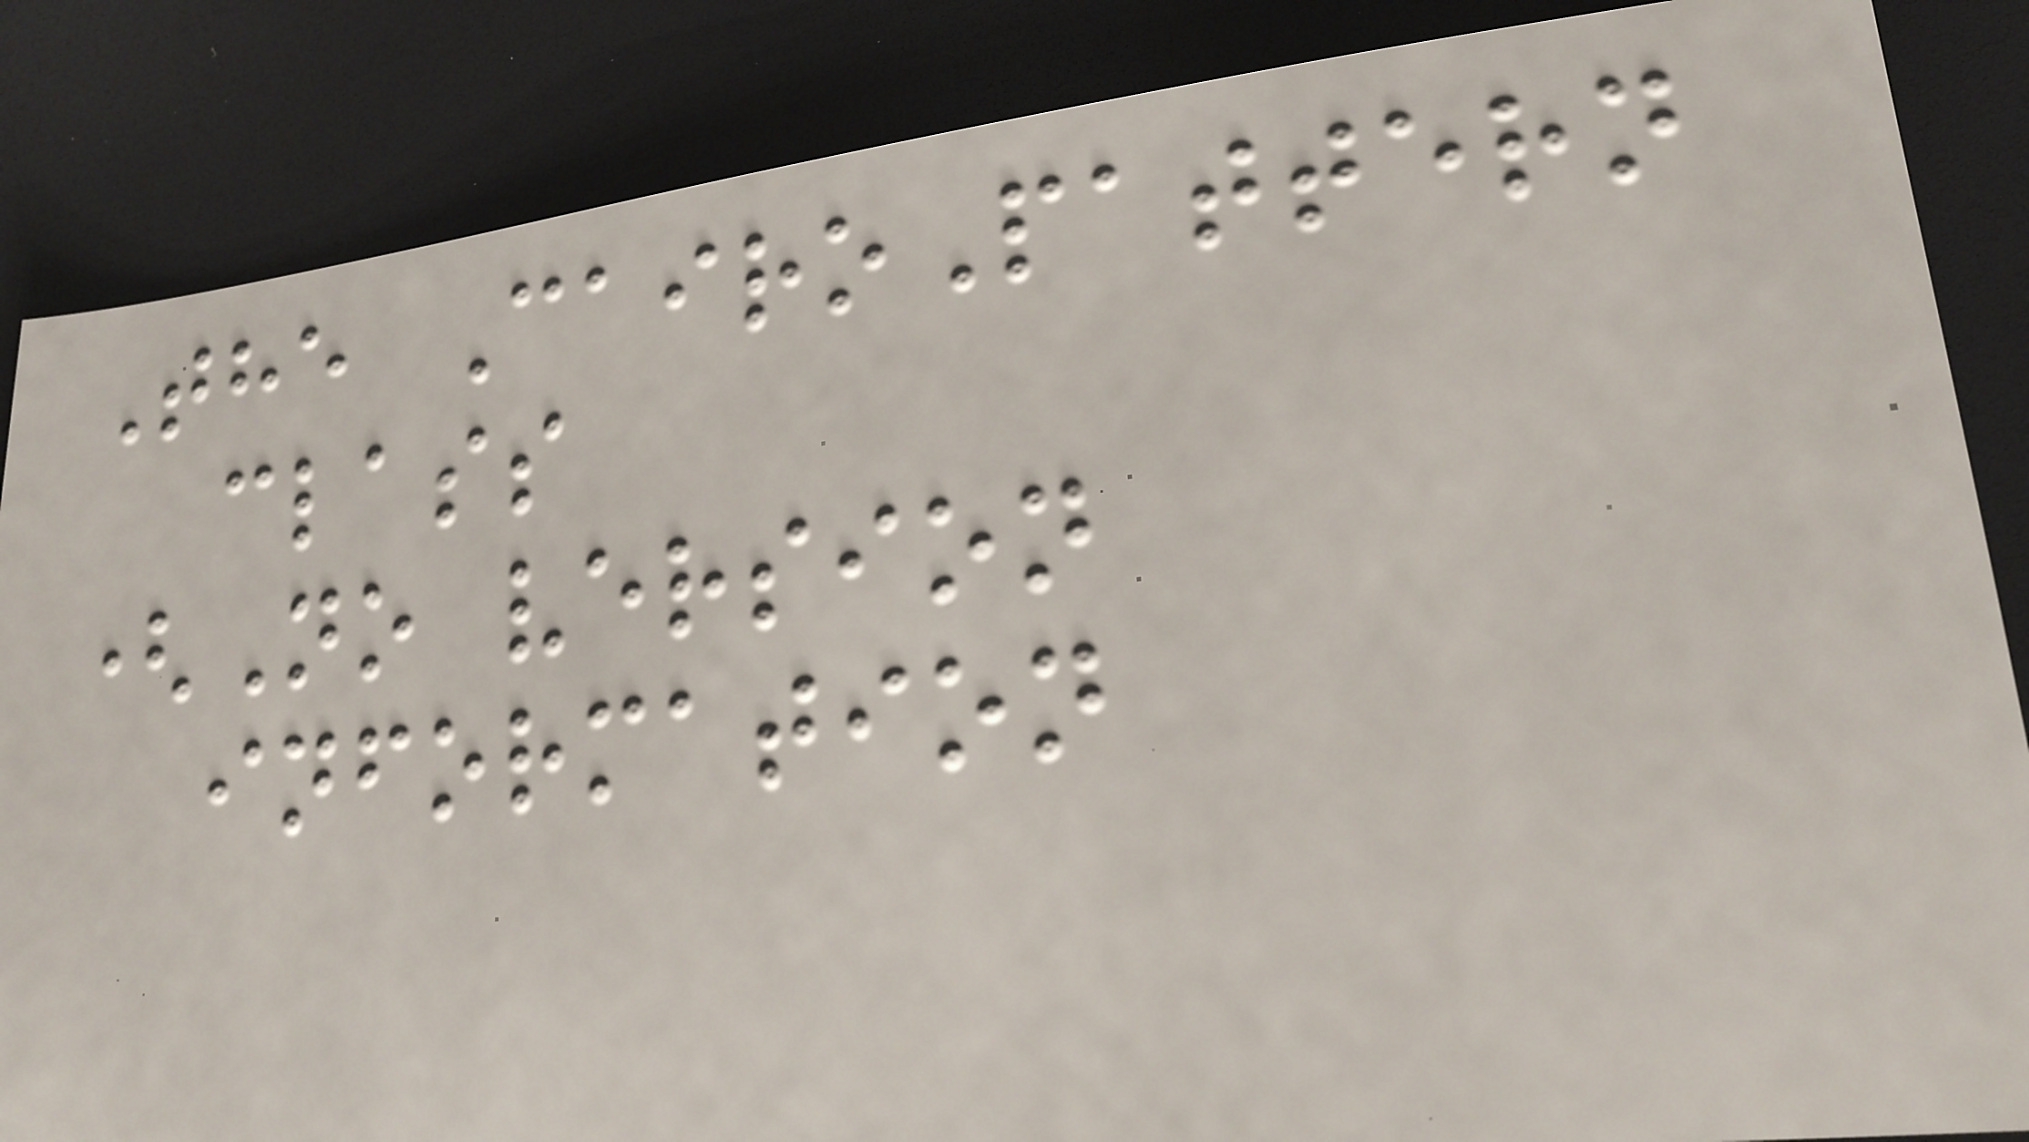The CairoPattern
class
(No version
information
